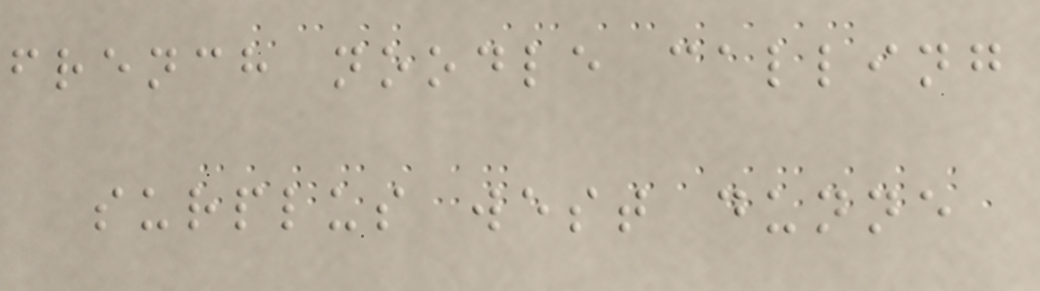french noodle calling
surplus west dunne
